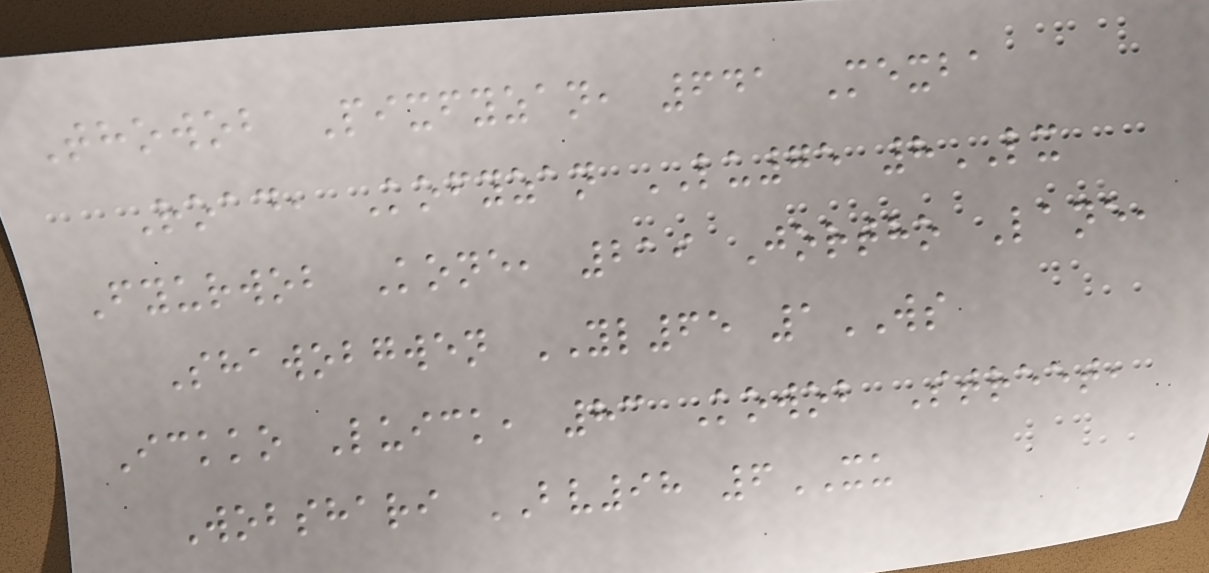Thowob Pixfyzan, 641 Mexba
Road, Kofyzan LU75 8LX
Fyurwob Kone, 219 Jortho Lane,
Shawobgwen YL65 1WS
Ickko Luick, 83 Kowob Street,
Wobshari BV98 6XU
